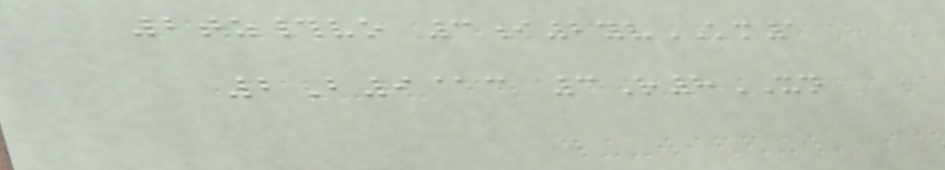2tz#vo 3i2yvKM1
2B9@c 3R8XN
